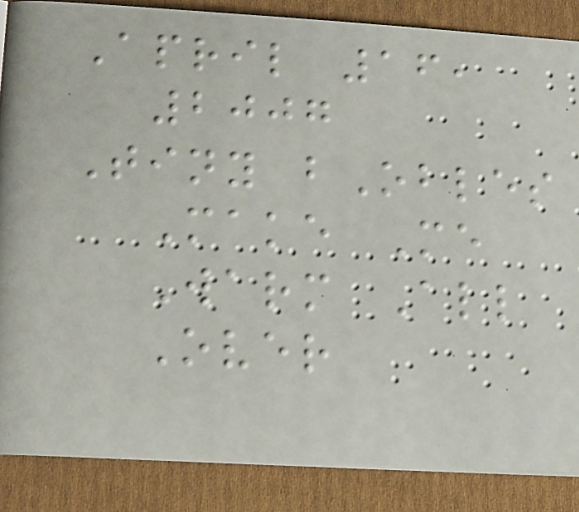April 16,
2007
Tiny bObles
Make Me
Warm All
Over
